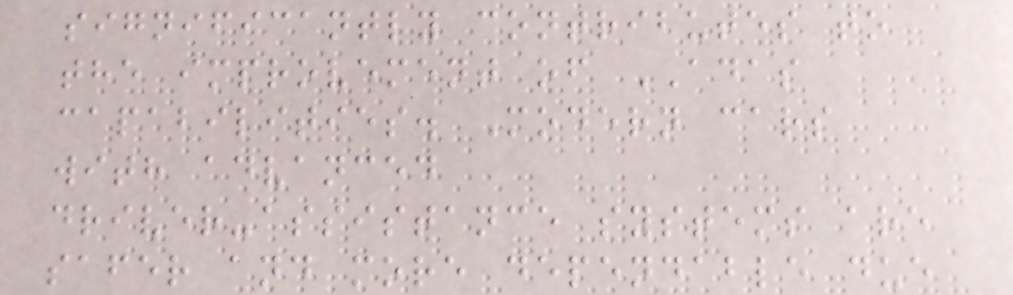significantly contributes to
the improvement of ADAS
capabilities. Modern cars
with advanced
driver-assistance systems are
safer and more dependable due
